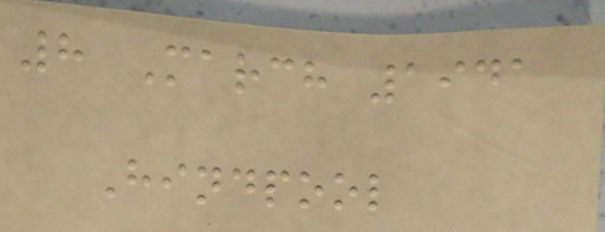8 March 1941
Hindpool
